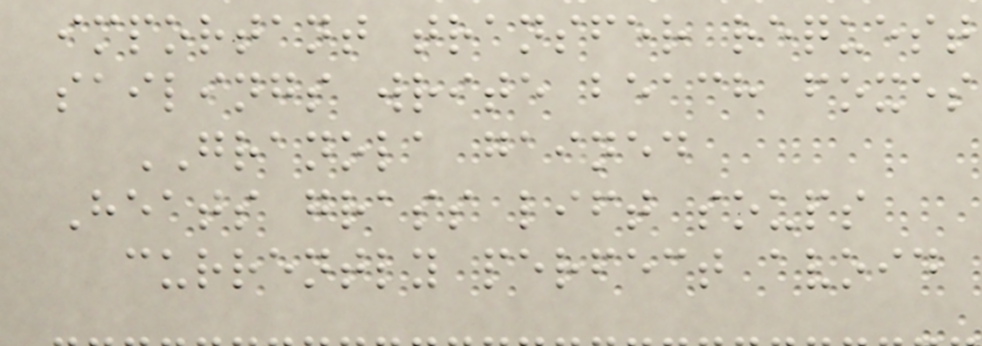important transfer request
sailings write beach foxes
GRANOLA gained
Heats grass lift soups
currently perfect avoid
